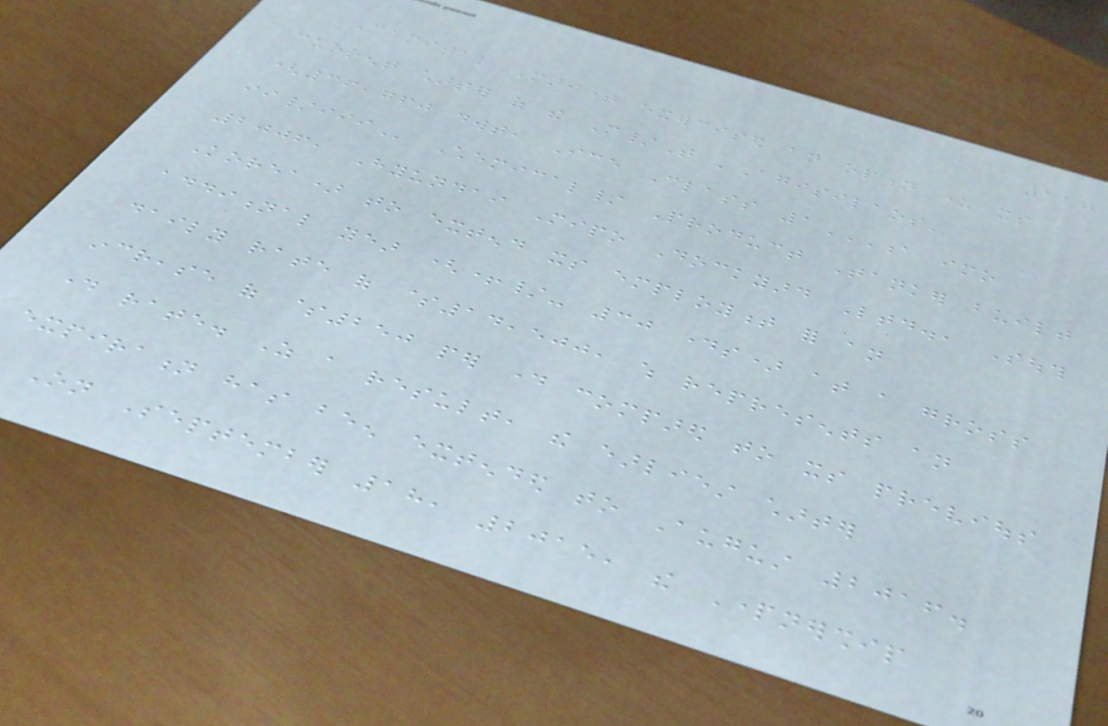117
Capital Maritime exercised an option under its
current charter of the M/T 'Agisilaos'
(36,760 dwt, Ice Class 1A IMO
II/III Chemical/ Product Tanker built
2006, Hyundai Mipo Dockyard Ltd., South
Korea) to extend its employment for an
additional year (+/- 30 days) at a gross
daily rate of $14,500, which represents an
increase of $250 per day compared to its previous
day rate. As a result, the earliest charter
expiration has been extended to August 2016.
On September 18, 2015, the Partnership
